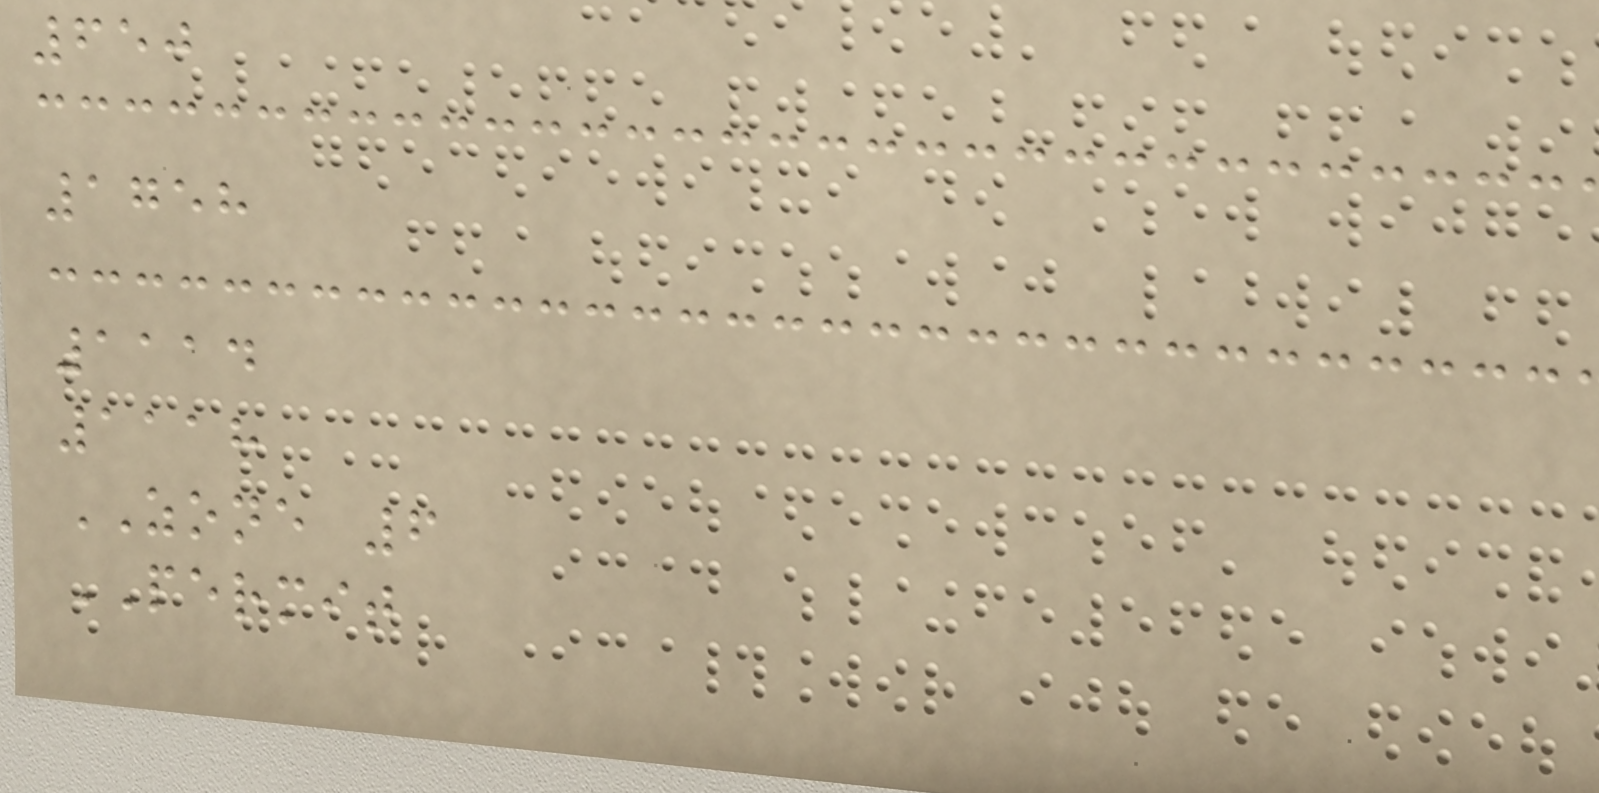650
1758
1114
1118
ZONE 6
PERMIT
